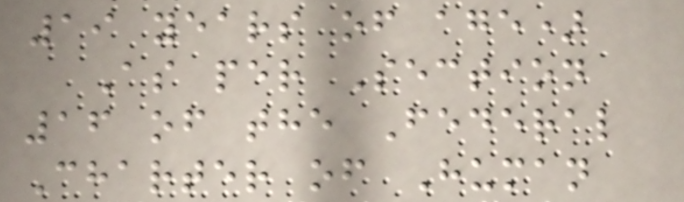19 years of age)
As per Section
16 of the Federal
Charter of Human
